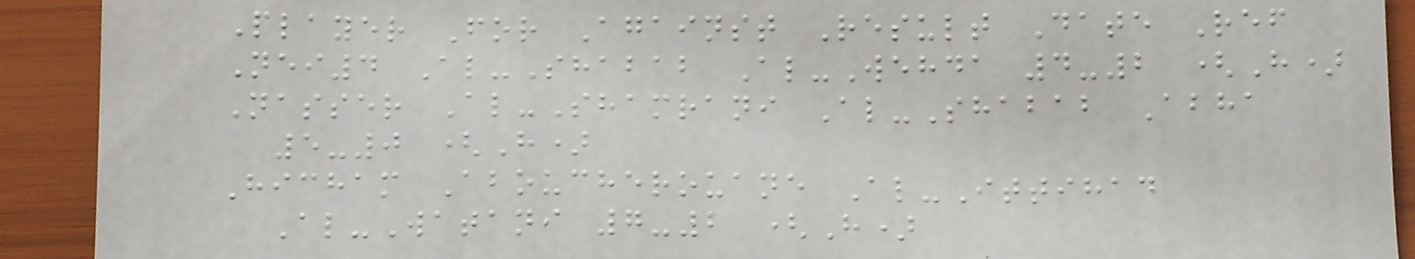Player For Against Result Date Ref
Nei4 Al-Shabab Al-Wehda 4-2 (H)
Nasser Al-Shamrani Al-Shabab Abha
5-0 (H)
Hicham Aboucherouane Al-Ittihad
Al-Watani 7-2 (H)
